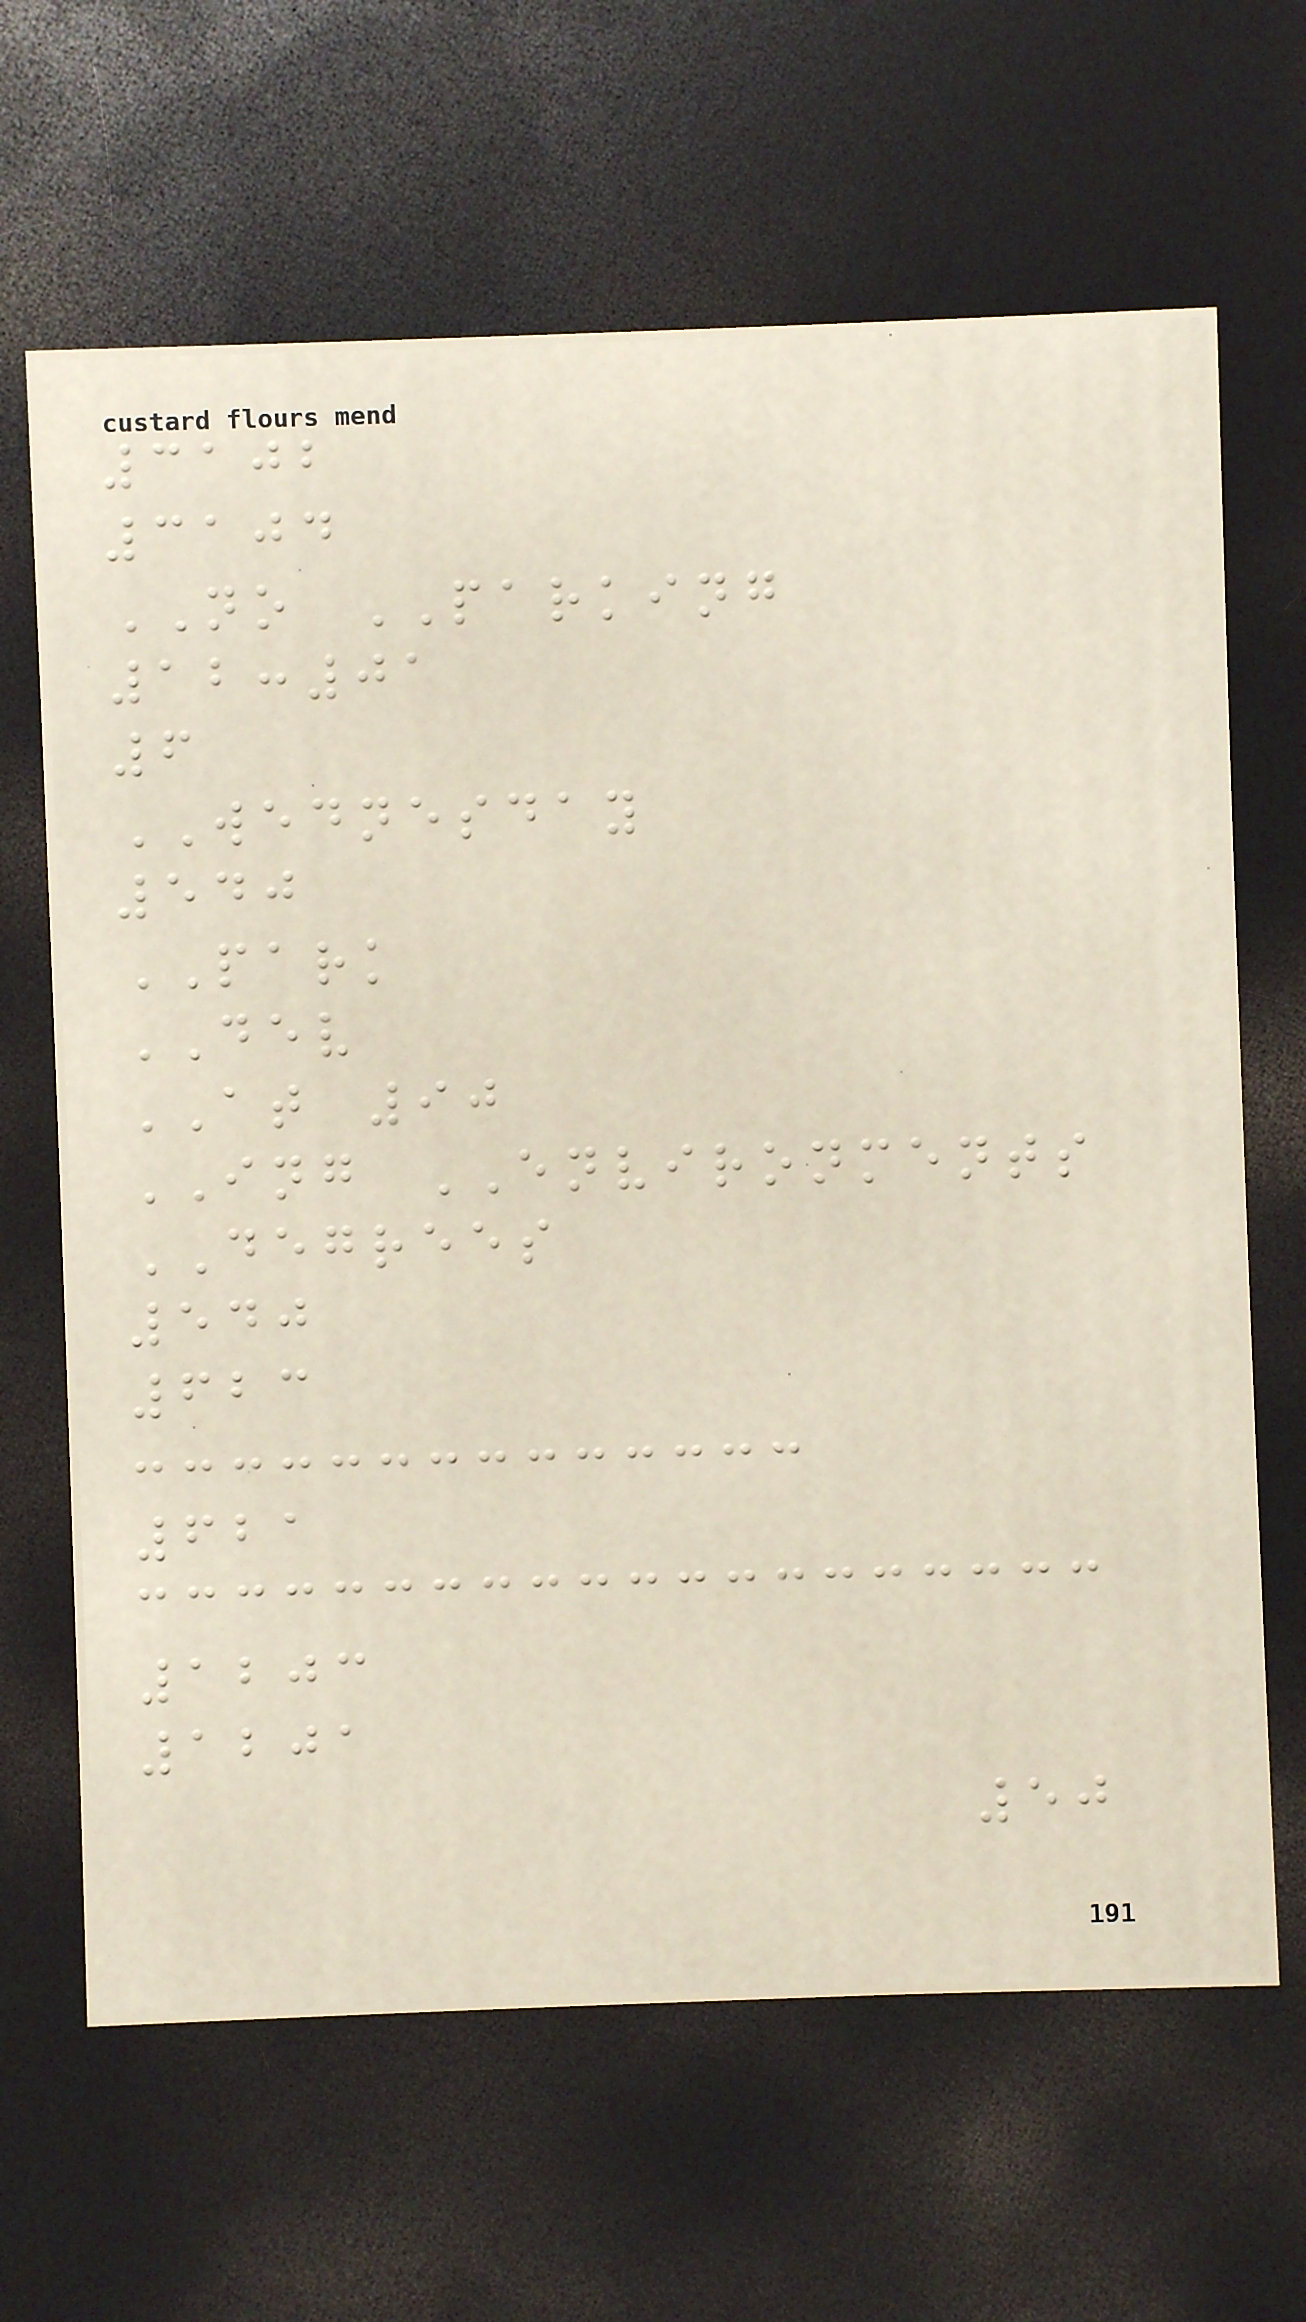3102
3104
NO PARKING
12:01
6
WEDNESDAY
540
PARK
DEV
AT 90
ING ENVIRONMENTS
DEGREES
540
623
621
1203
1201
50
